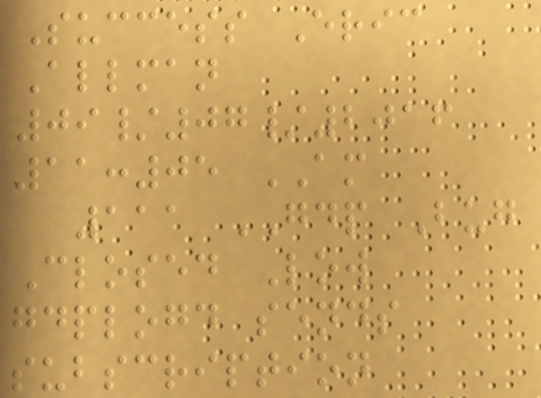Success Eric
Allman
09/07/2016
11:05 AM
111 GDP Bug
Closed Low
gdplogd sends
subscription
